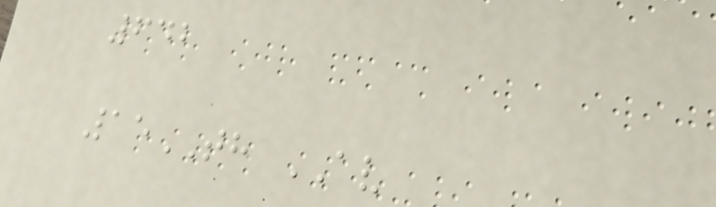642
15TH AV
